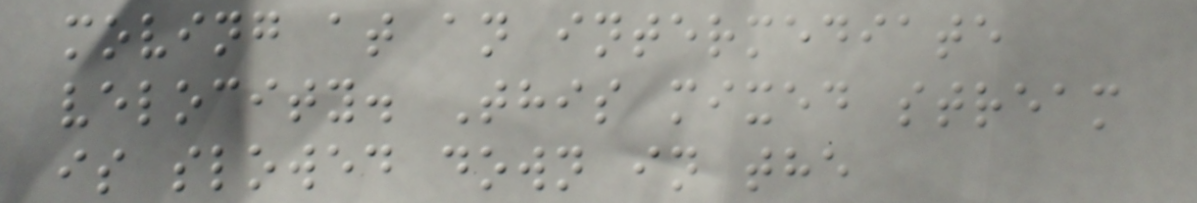moving at an intermediate
velocity. This mixed stream
is slowed down in the
